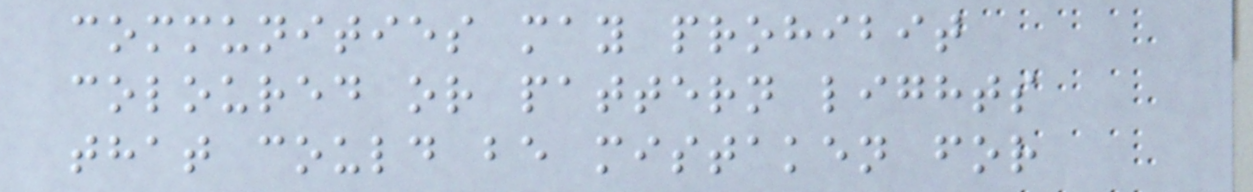communities may prohibit
coloured or pattern lights
that could be mistaken for
